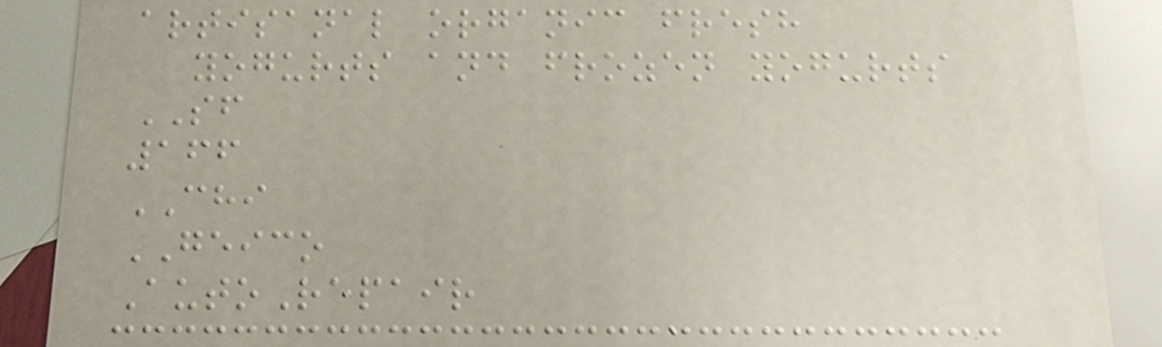artisanal organic fresh
yogurts and frozen yogurts
SF
166
CHI
GEICO
AutoRepair
